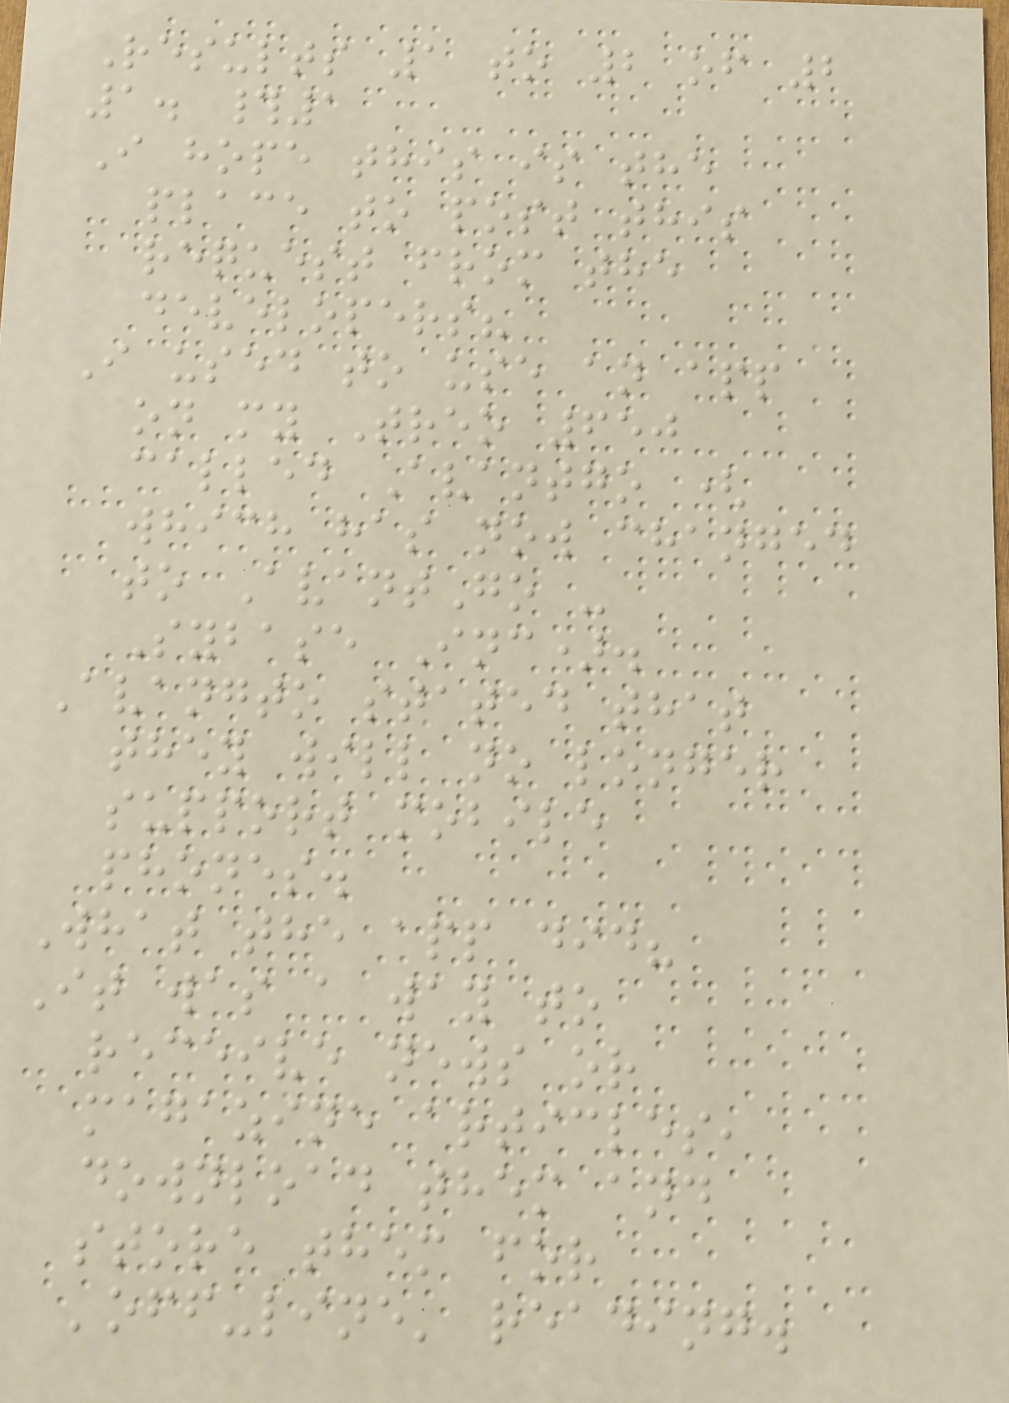Results 1 to 2 of 2
1. #1
I hope this is the
place to post this
request from the
developers?
I used to use an app
on my Treo 650
called Avantgo (
which has now changed
to AvantGo -
Sybase Inc).
Avangto stated that
they will no longer
support mobile
phones.
What the app did?
It was a way to
receive news or
magazine articles,
download them and
store them for
'off-line' reading.
